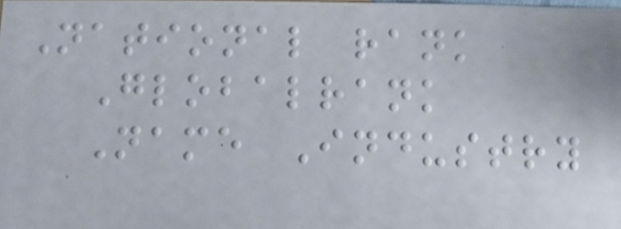National rank
Globalrank
Name Industry
